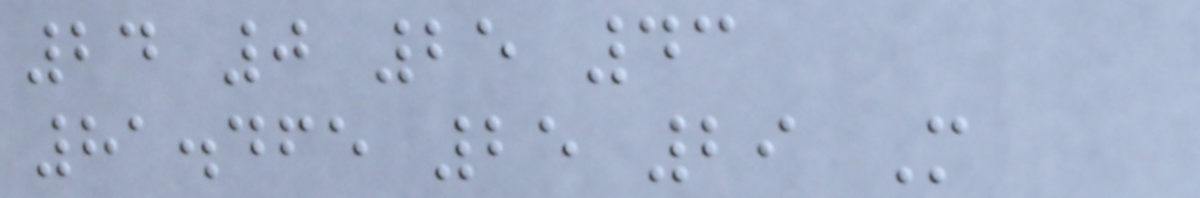24 0 25 43
81.465 25 29 M
